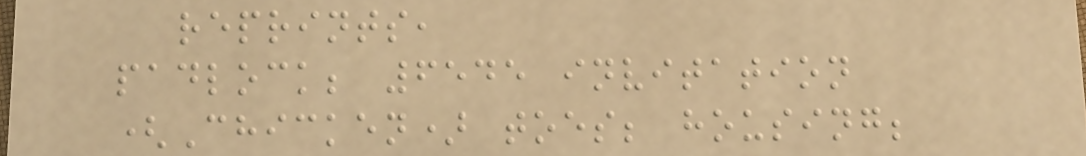reprints,
padlock; 6545 invitation
(Chicken) toes; housing;
